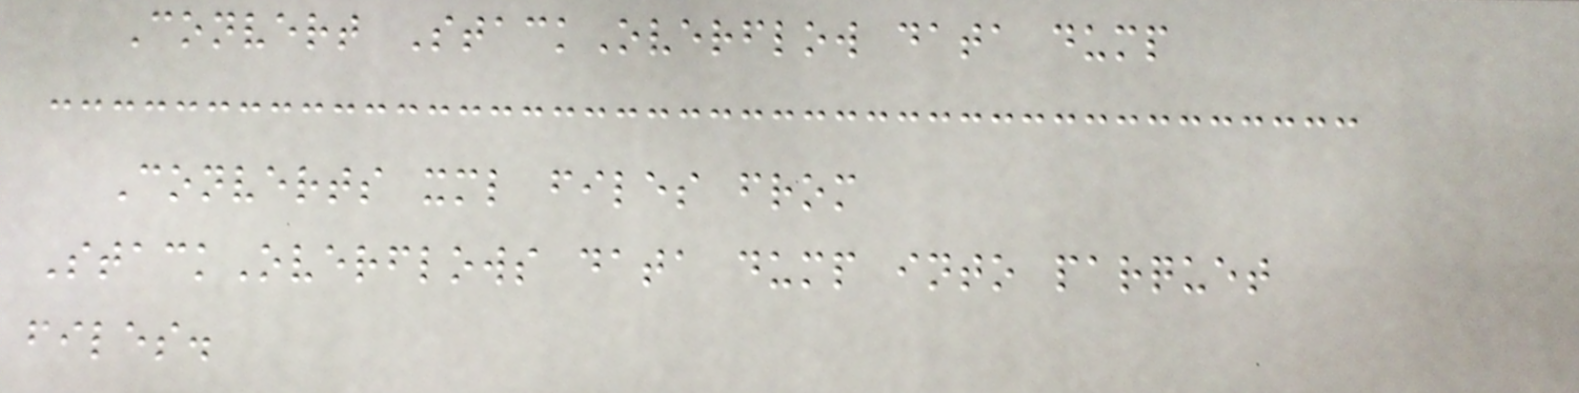Convert StackOverflow data dump
Converts xml files from
StackOverflows data dump into parquet
files.
